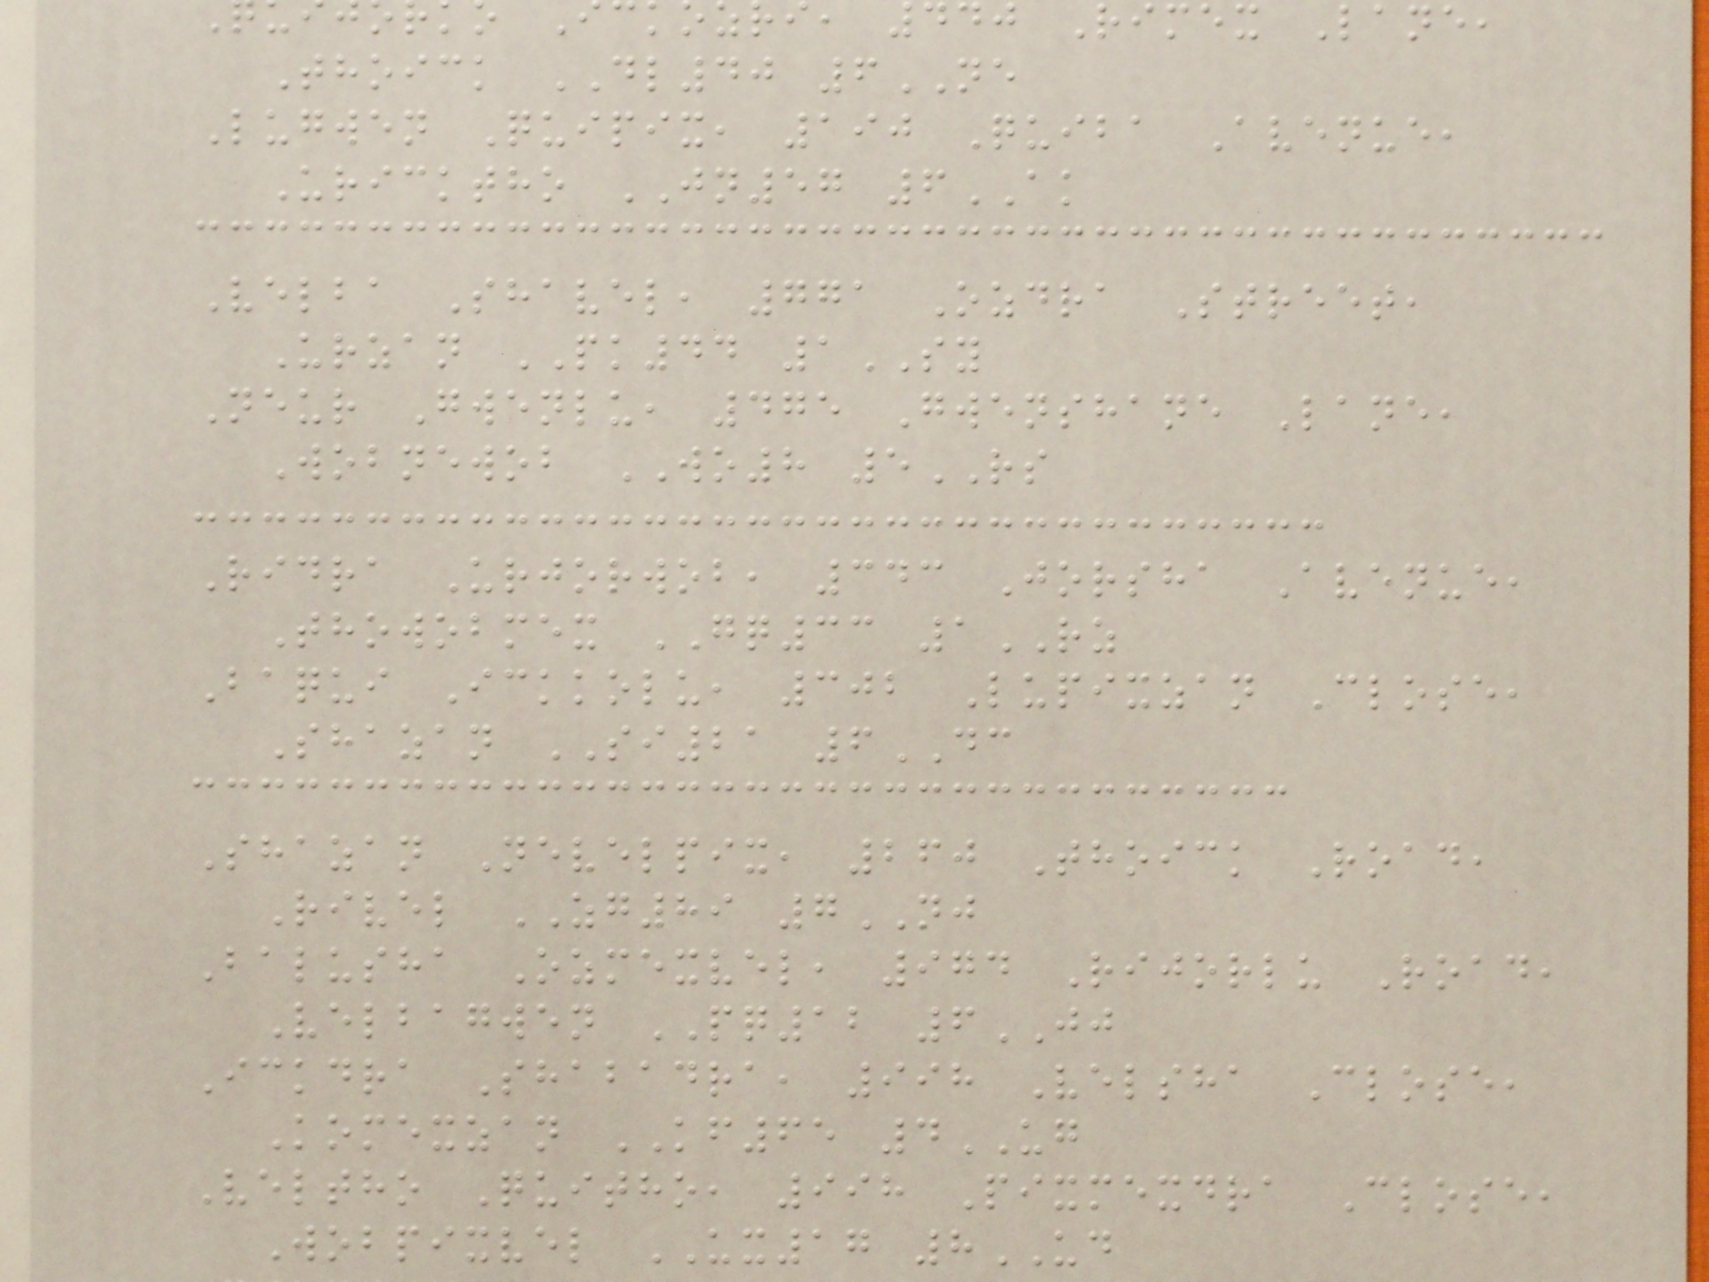, 440 Rimex Lane,
Thoick DL40 6NE
Lugwen Quipix, 190 Quiba Avenue,
Uricktho JN57 6AK
Velba Shavel, 771 Ozdra Street,
Urzan PK44 1SY
Neur Gwenlu, 475 Gwenshane Lane,
Wobnewob WO8 5RS
Ridra Urjorwob, 343 Jorsha Avenue,
Thowobmex GQ33 1RZ
Baqui Ickkolu, 302 Lupixzan Close,
Shazan SI21 6DC
Shazan Nevelpix, 260 Thoick Road,
Rivel ZG89 7NJ
Balusha Ozmexvel, 974 Rijorlu Road,
Velbagwen PQ12 6JJ
Ickdra Shabadra, 998 Velsha Close,
Komexzan KF65 4UG
Veltho Quitho, 998 Pixmexdra Close,
Wobpixvel UX17 8UD
